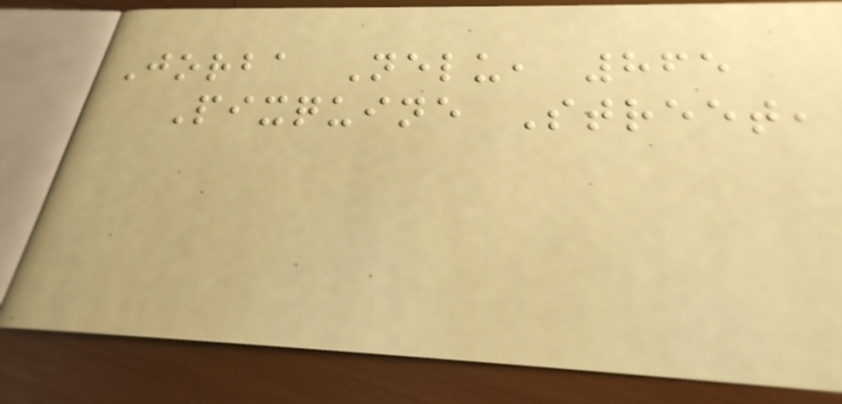Jorba Nelu, 865
Pixquine Street,
